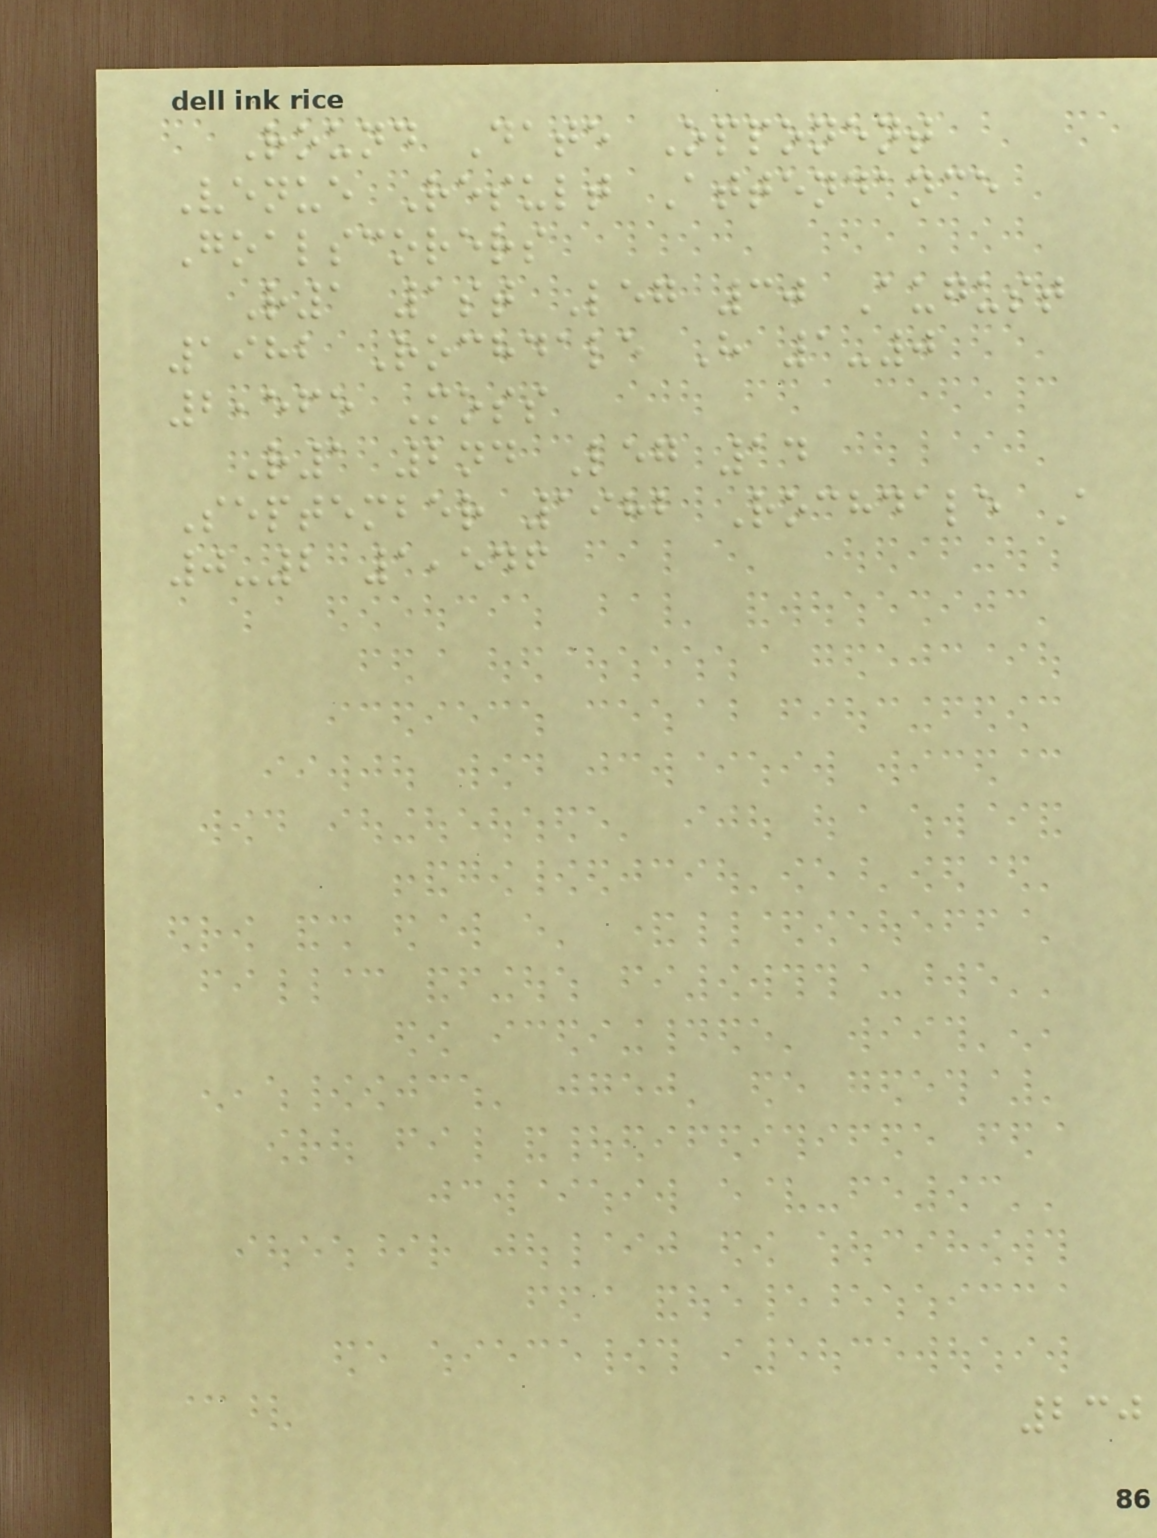Round Date Opponent
Venue Result Attendance
Goalscorers
R1 1st Leg 30 August
1982 Rochdale H 1-0
2,565 Moss
R1 2nd Leg 14
September 1982 Rochdale A
0-2 1,546
230
